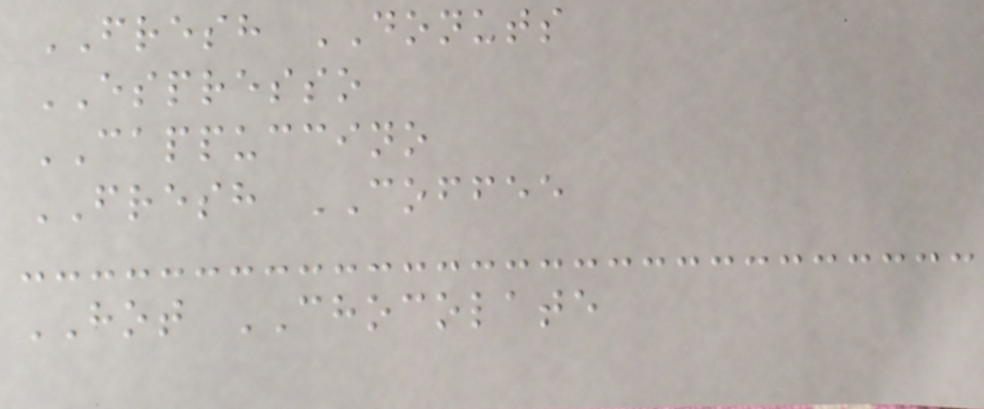FRESH DONUTS
ESPRESSO
CAPPUCCINO
FRESH COFFEE
HOT CHOCOLATE
